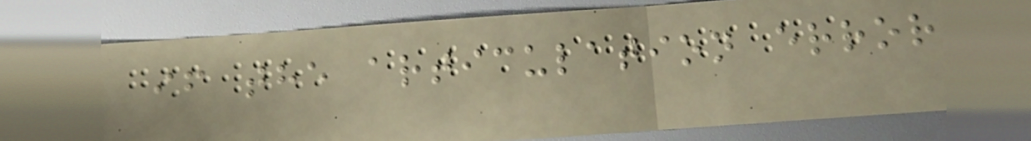if the articulation error
